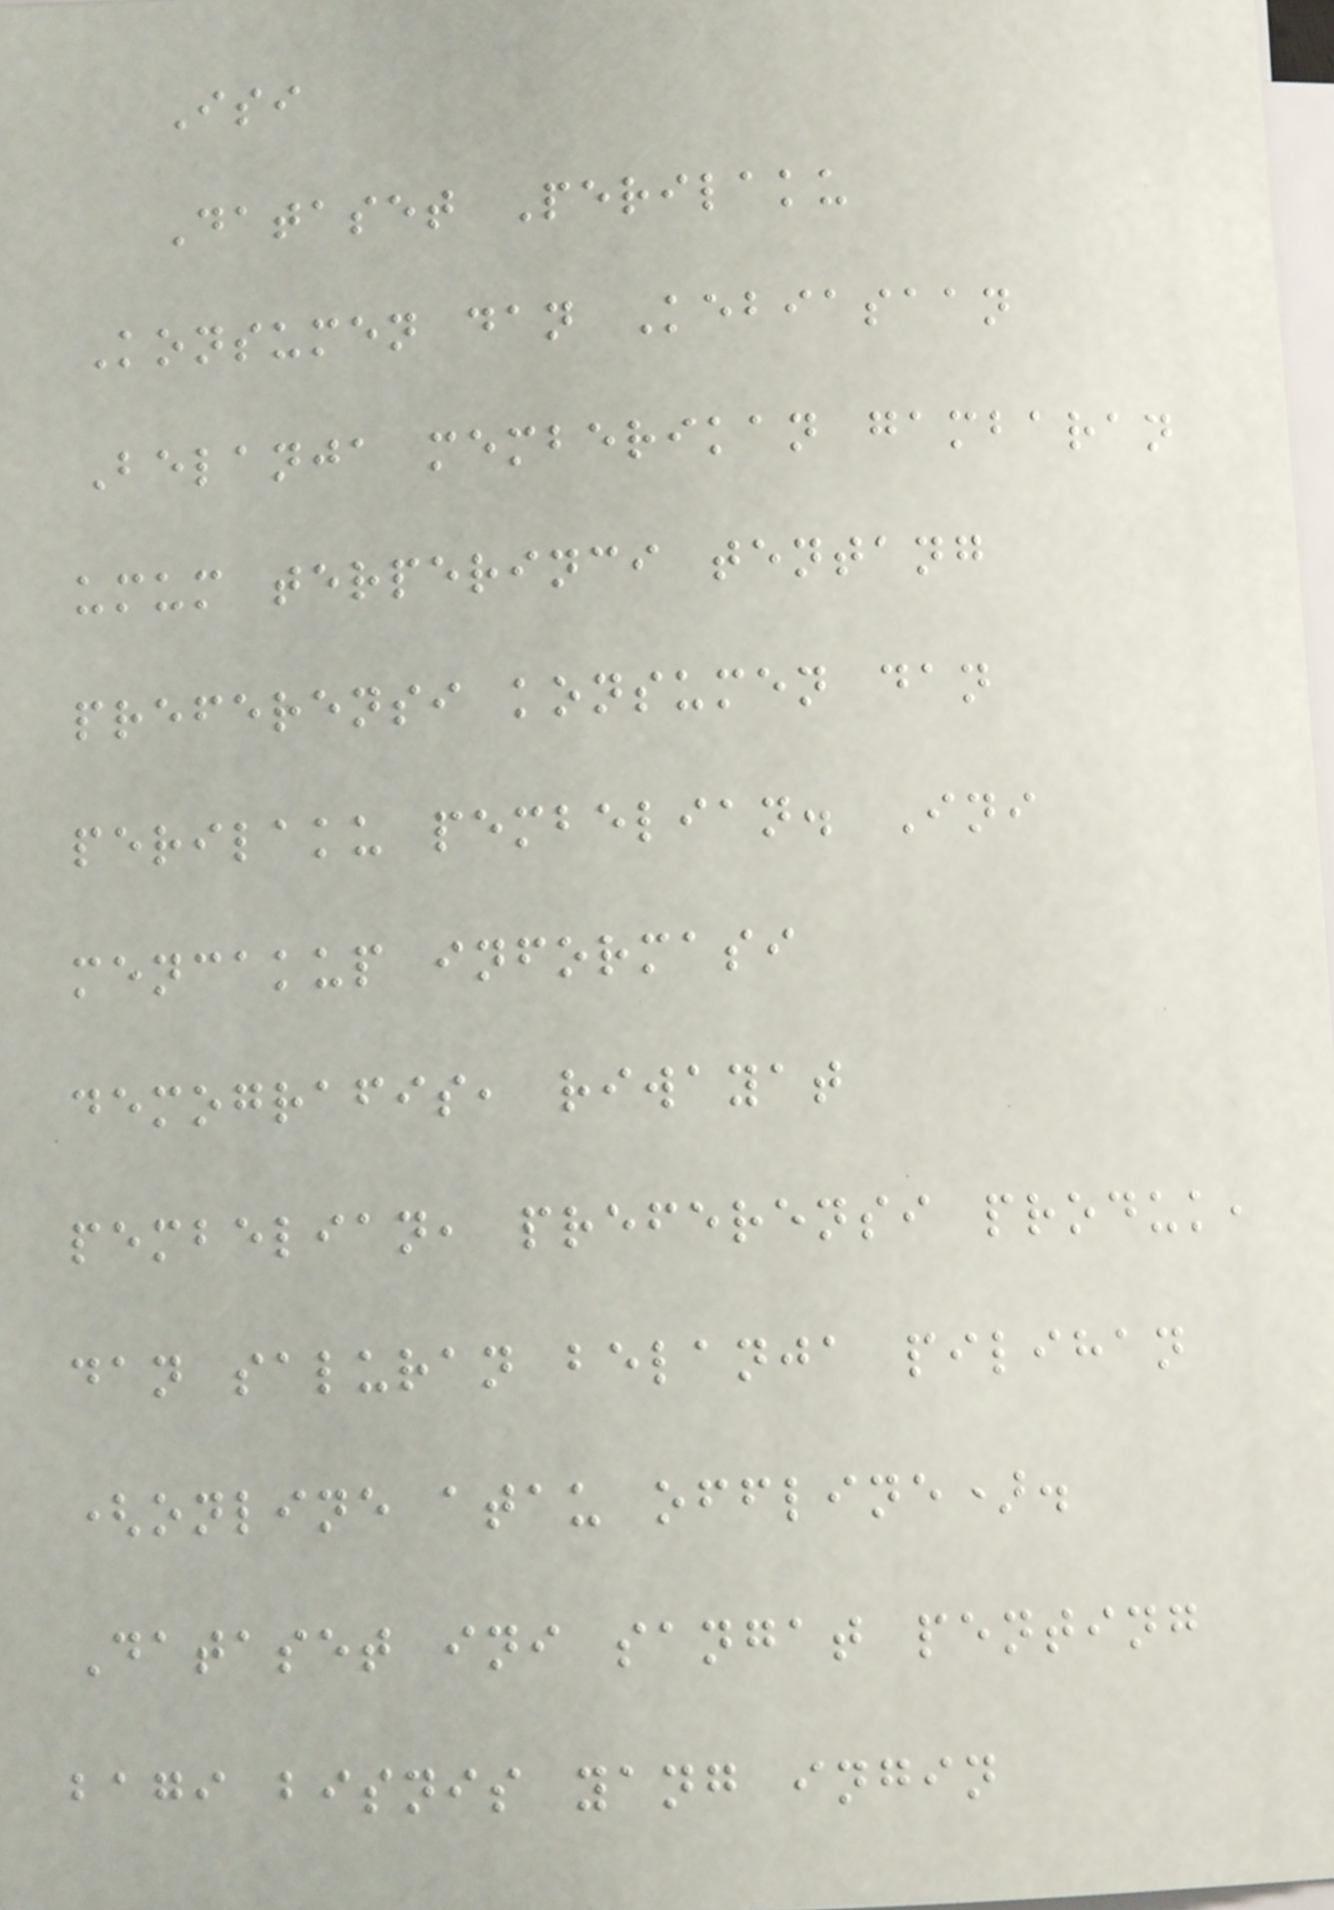Isi
Dataset Perilaku
Konsumen dan Kebiasaan
Belanja memberikan gambaran
umum terperinci tentang
preferensi konsumen dan
perilaku pembelian. Ini
mencakup informasi
demografis, riwayat
pembelian, preferensi produk,
dan saluran belanja pilihan
(online atau offline).
Dataset ini sangat penting
bagi bisnis yang ingin
